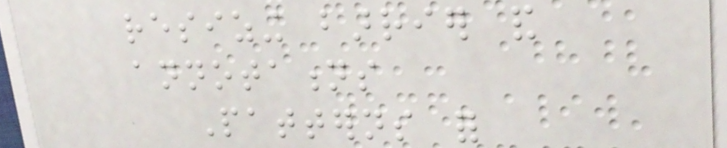resizing barrier and
annotations
Patterns for
